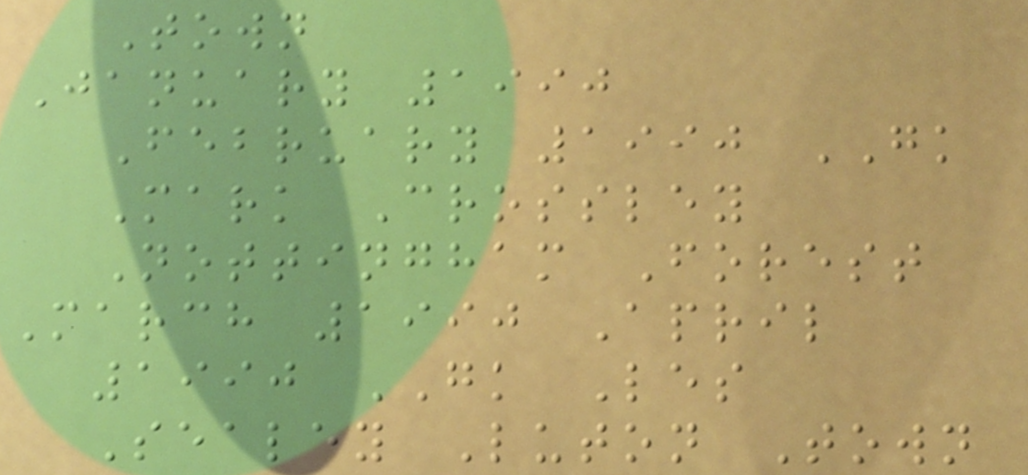Town
January 1990
February 1990 GK
Mark Crossley
Nottingham Forest
March 1990 April
1990 GK Les
Sealey Luton Town
